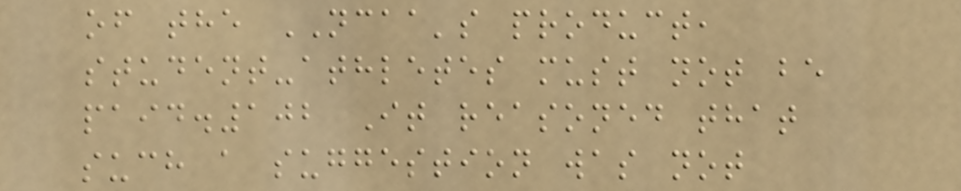of the NCAA's product,
student-athletes must not be
paid.102 It reasoned that
such a suggestion was not
